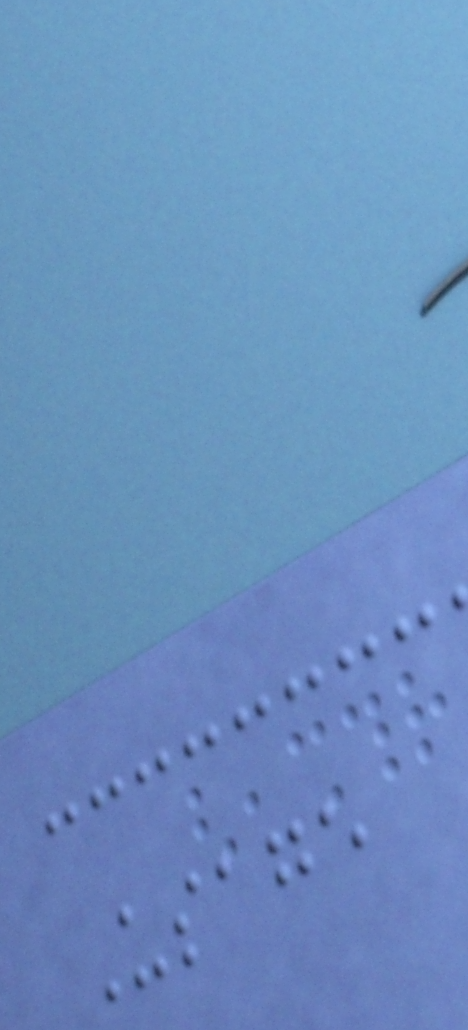Usage
